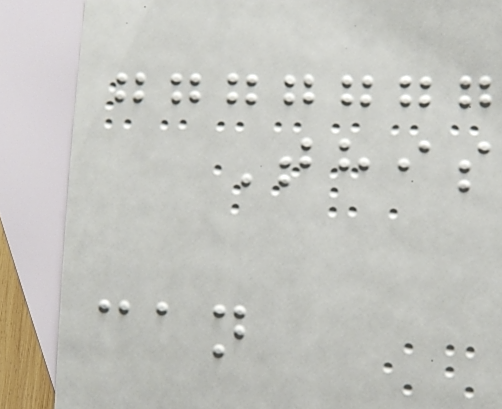This
can
